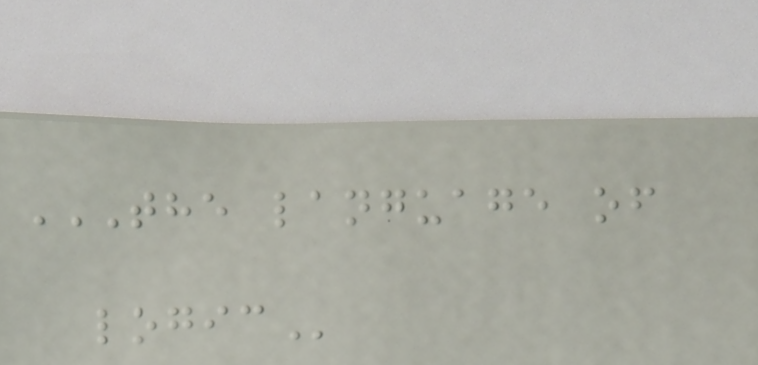THE LANGUAGE OF
LOGIC
